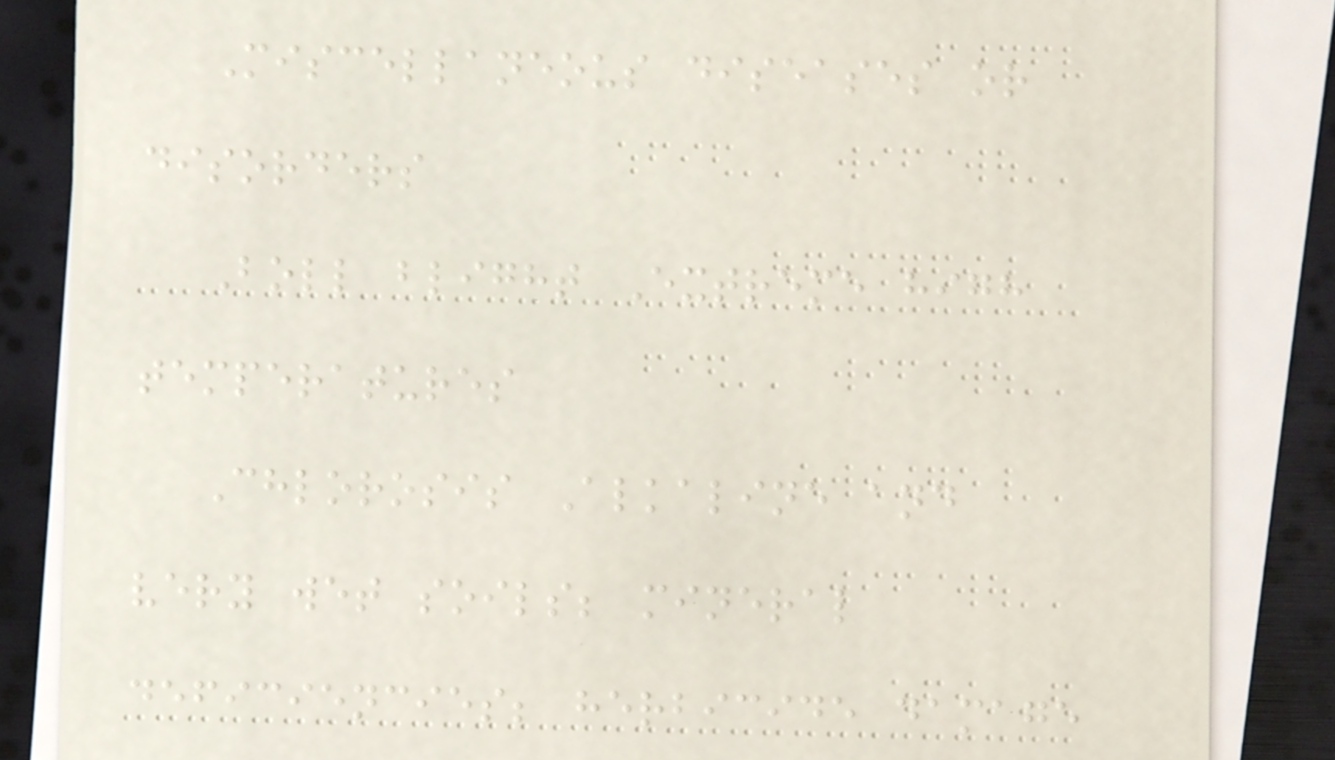Miscellaneous diseases or
disorders
Boll blight Extreme high
temperatures
Chlorosis Alkaline and
very wet soils; mineral
deficiencies; herbicide damage
